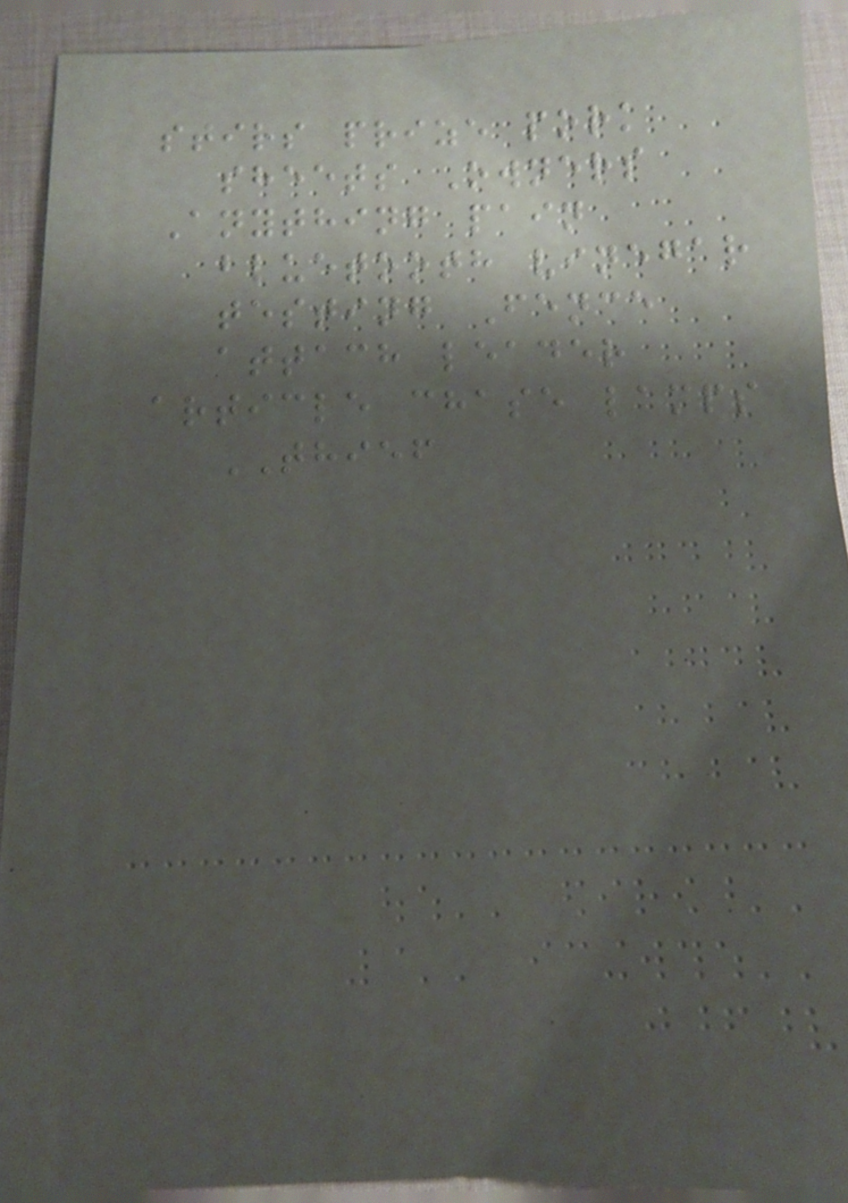stirs prize pork
sheets Owners
Anything pain
bluetooth vinegar
testing Fence
attach leader
article chase lamps
THIEF
